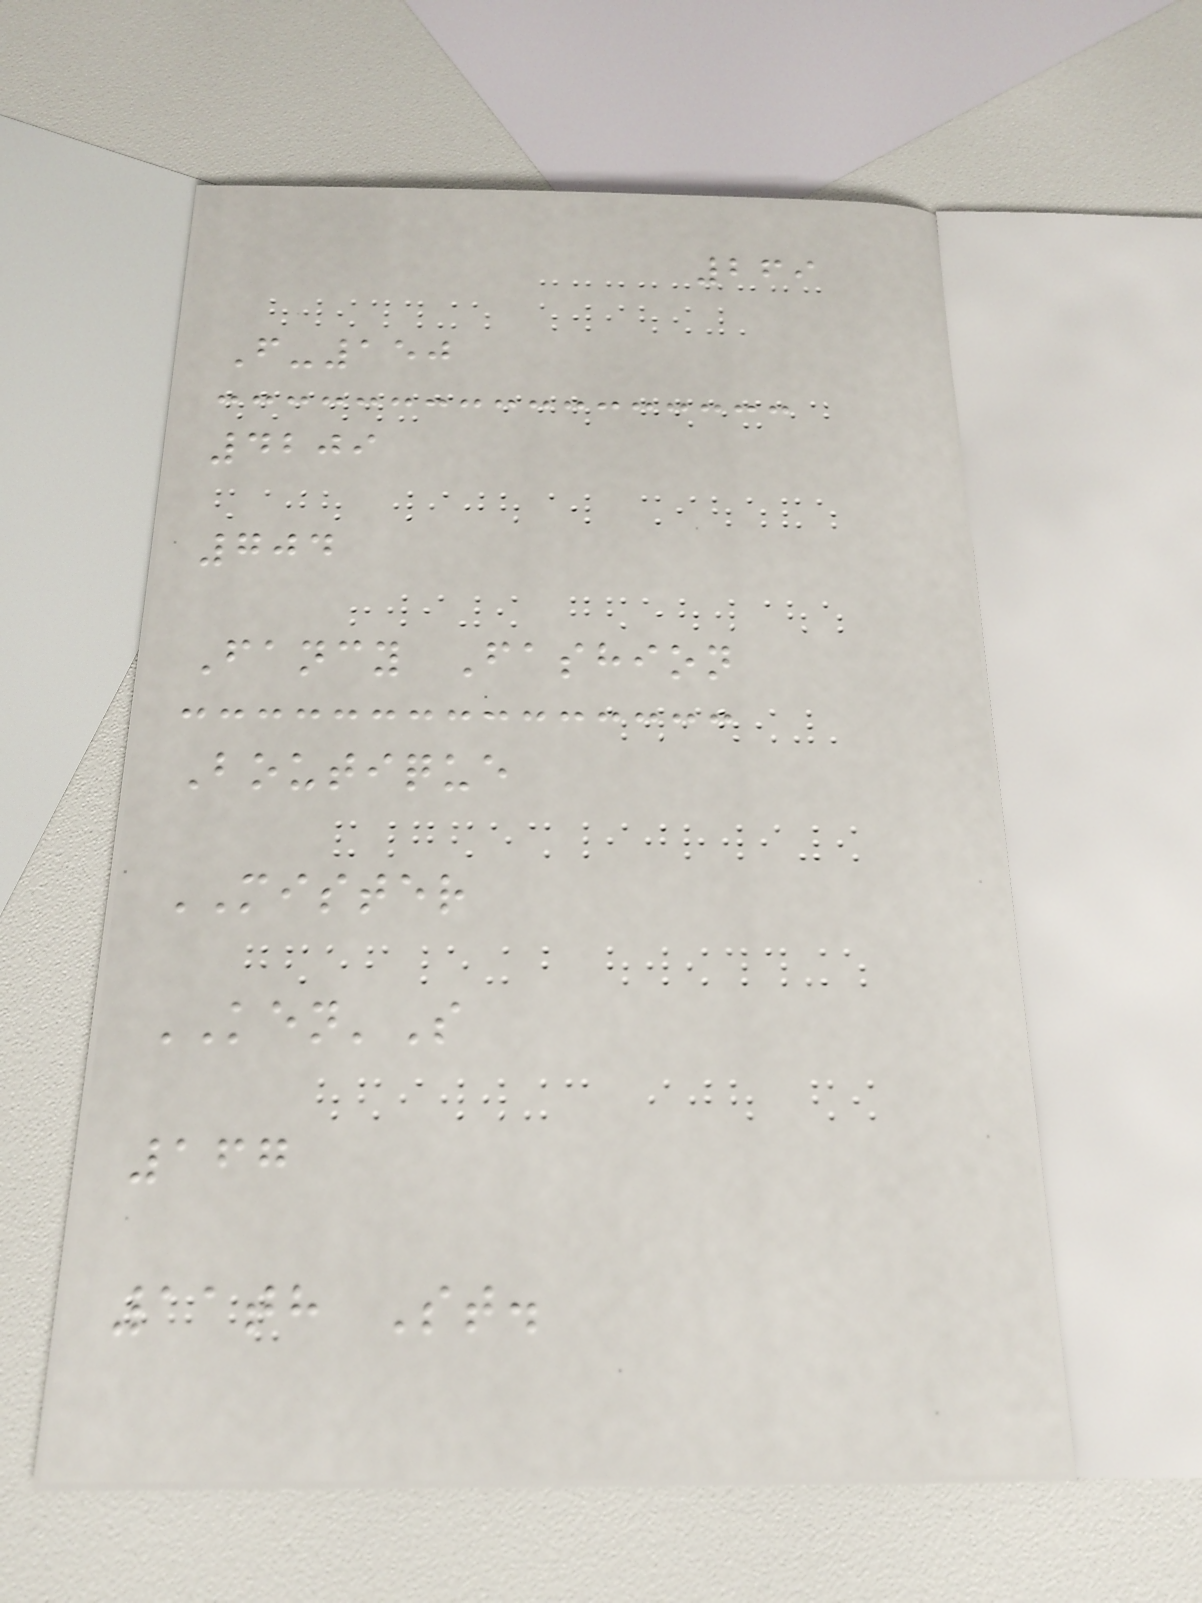269
F-150
4209
704
Fancy Fashion
Boutique
MISTER
KEN'S
167
11th St.
